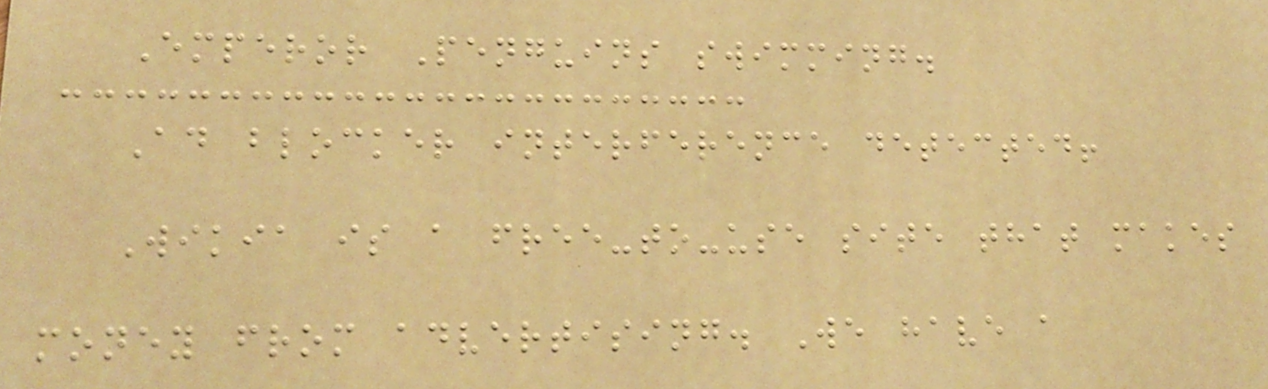Emperor Penguins swimming.
Ad blocker interference detected!
Wikia is a free-to-use site that makes
money from advertising. We have a
